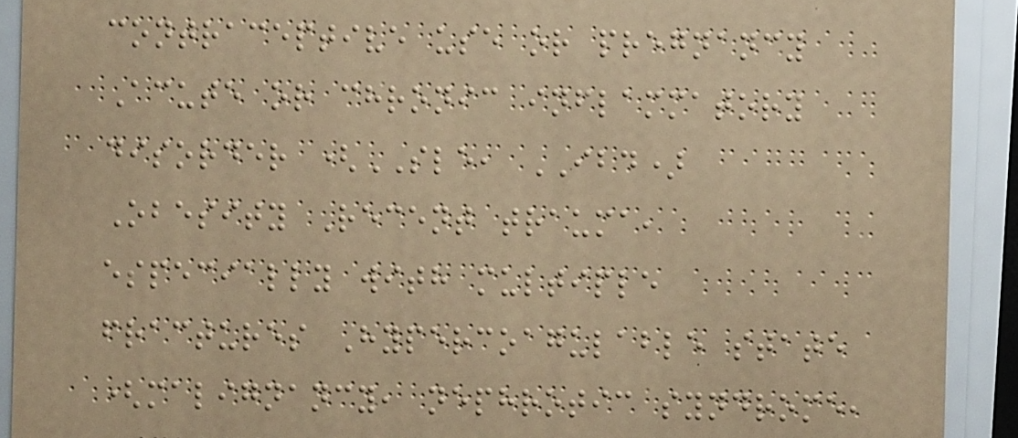contraceptive use or pregnancy
Acute or chronic inflammatory
disorder (SLE, IBD)
Obesity Recent trauma,
especially with multiple
fractures Hypercoagulable state
(malignancy, nephrotic syndrome,
